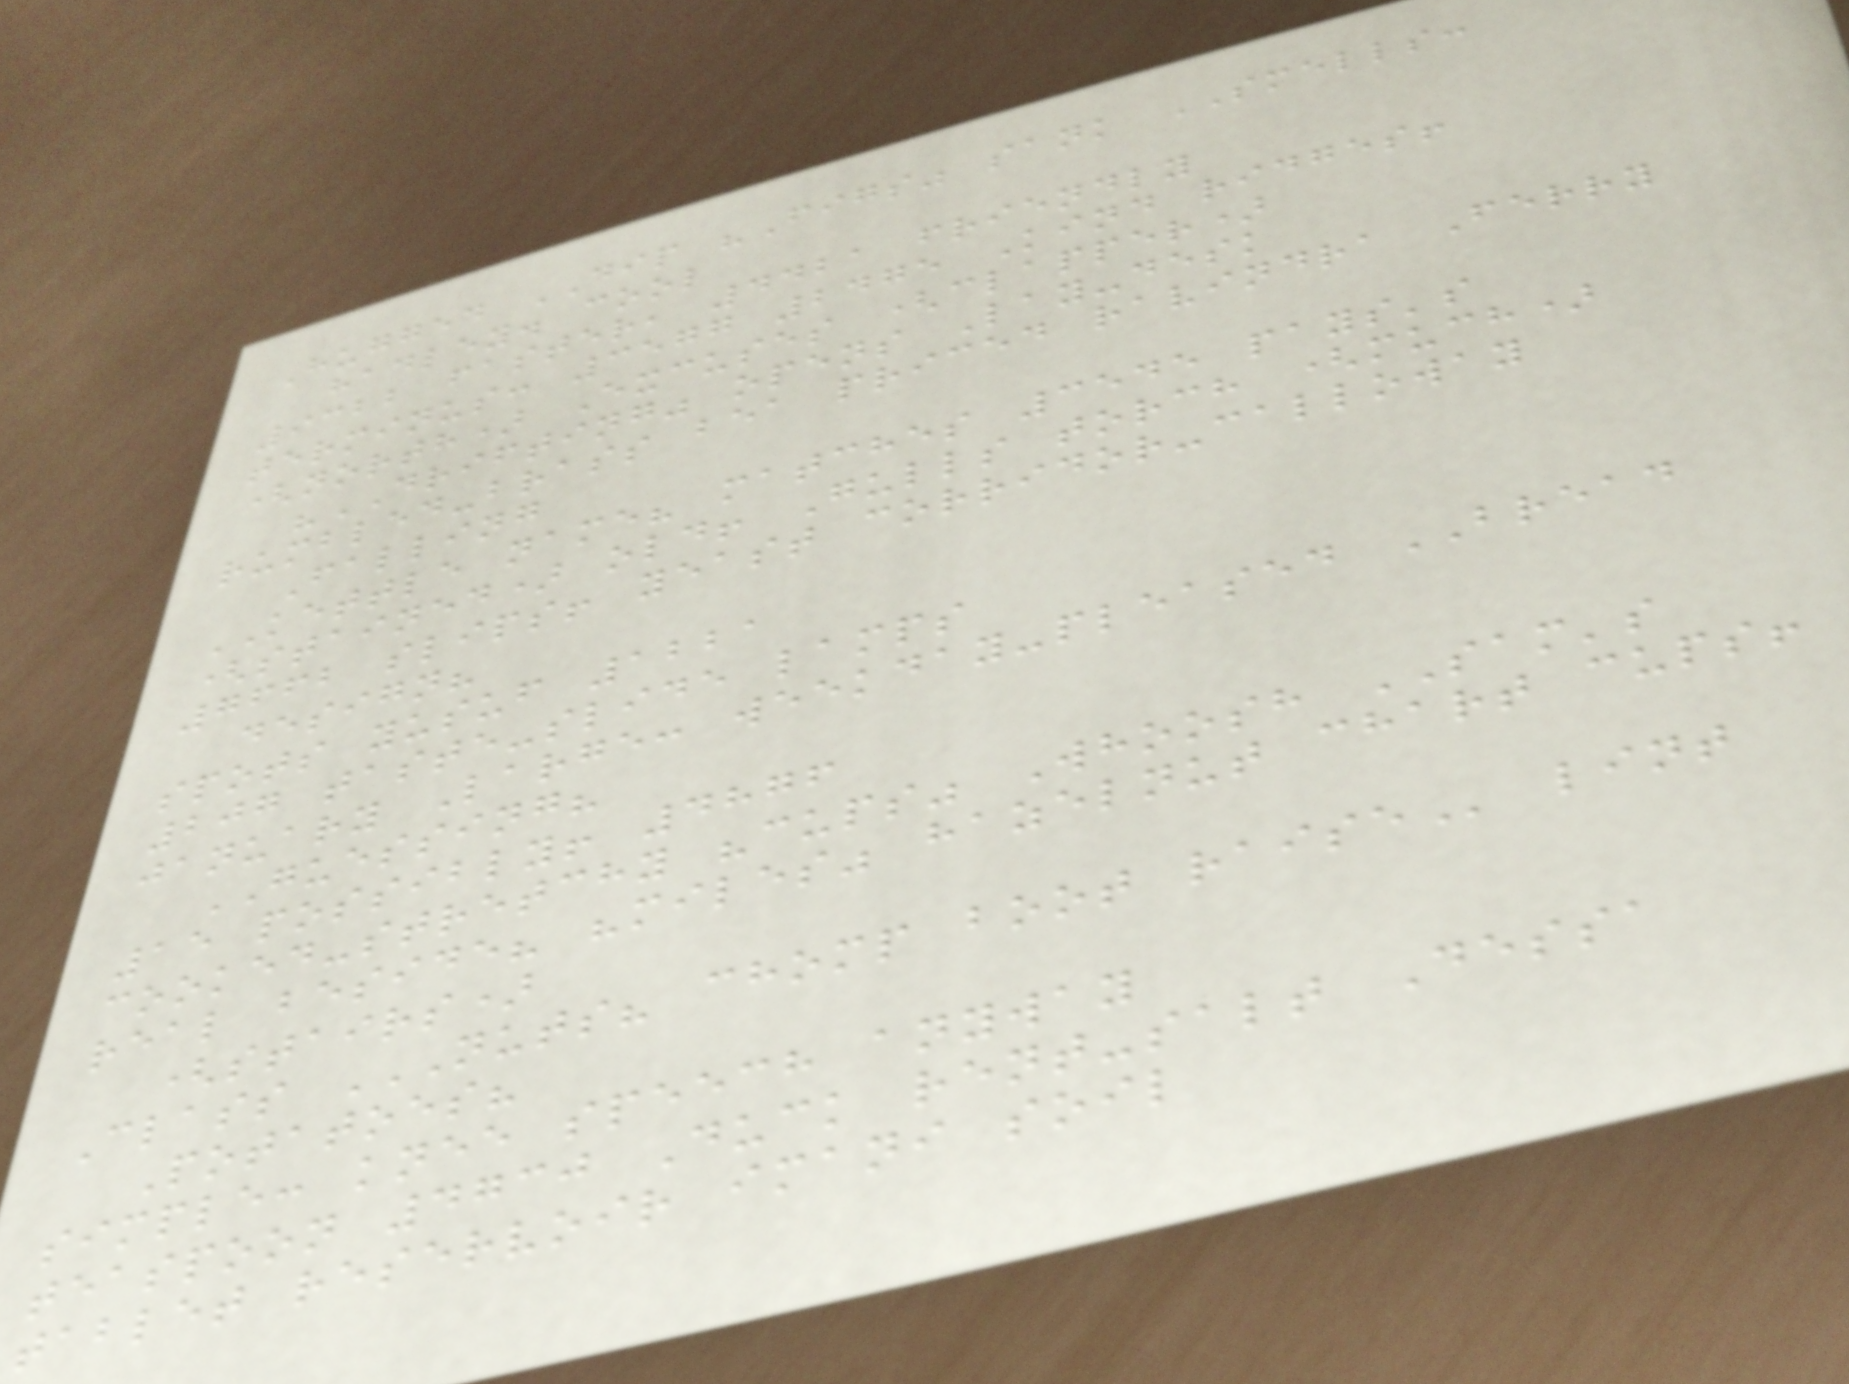Hugged DIP "Figs" sank SMELLS:
hadley. cool
9322 faster, 4421 friendly
terminus: 3577 2475 Kind ridges!
(north) Excuses (clapper)
"DRIFTING" opens Lay-desk
rumbled-brass bea priced ravindra Ferry
Falling
KETTLE name? matches 3545 pays's
(stained) old! Gulls torch (much)
7662 slips! yeast corridor-calloway
design?
spots yusuf 1221
207 taste-slide lamps
january Large: weekday-pleased BREAD
GUESSING?
15 possibly! 4876
cooked-stretchy "cups" Whoosh SAM's
real beside? "miles" hazelnut chart cups!
(stairs)
Class NUTS? CHOMP BOOT RAISE lint
Potatoes?
simple: knee speech anyway
teaspoon 4730 Duck rent-salt Dessa
tablet reservoir imani soil
